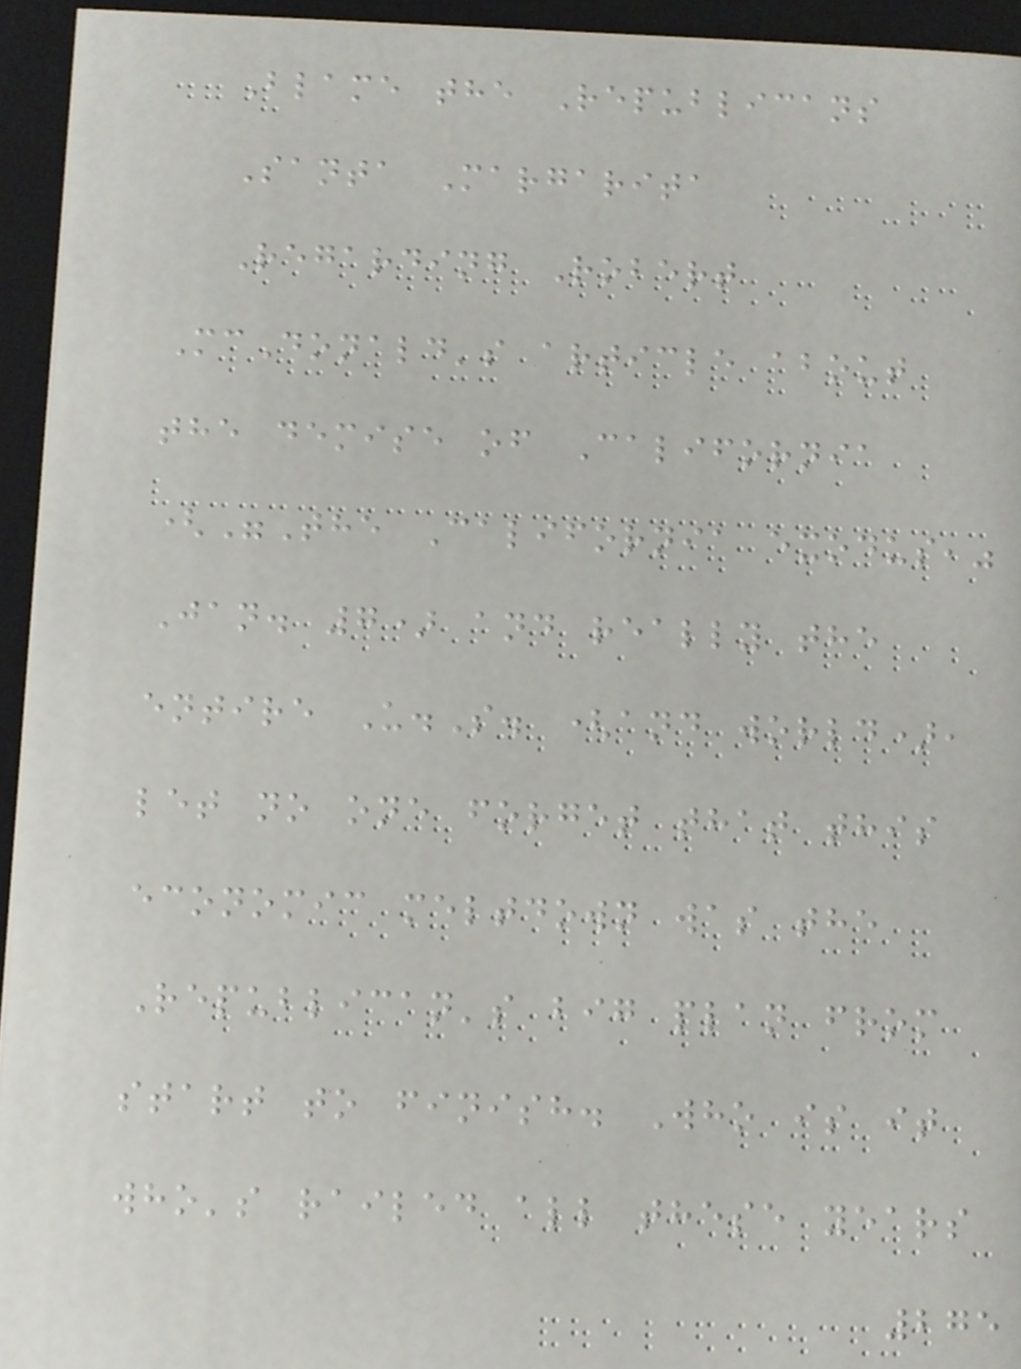Blame the Republicans
Santa Margarita
Regarding Robert
McDonald's article about
the demise of California
("The California exodus,"
Jan. 7) and really the
entire U.S. (and world),
let no one forget that this
economic meltdown was the
Republican's big plan from
start to finish. Who is it
who's railed all these years
275
